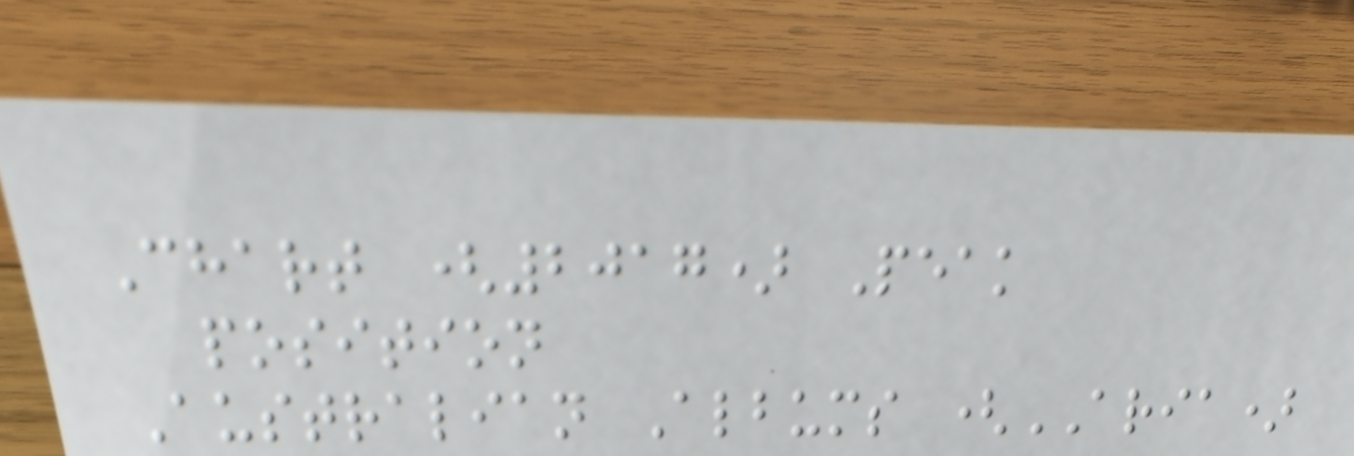Chart (2017) Peak
position
Australian Albums (ARIA)
